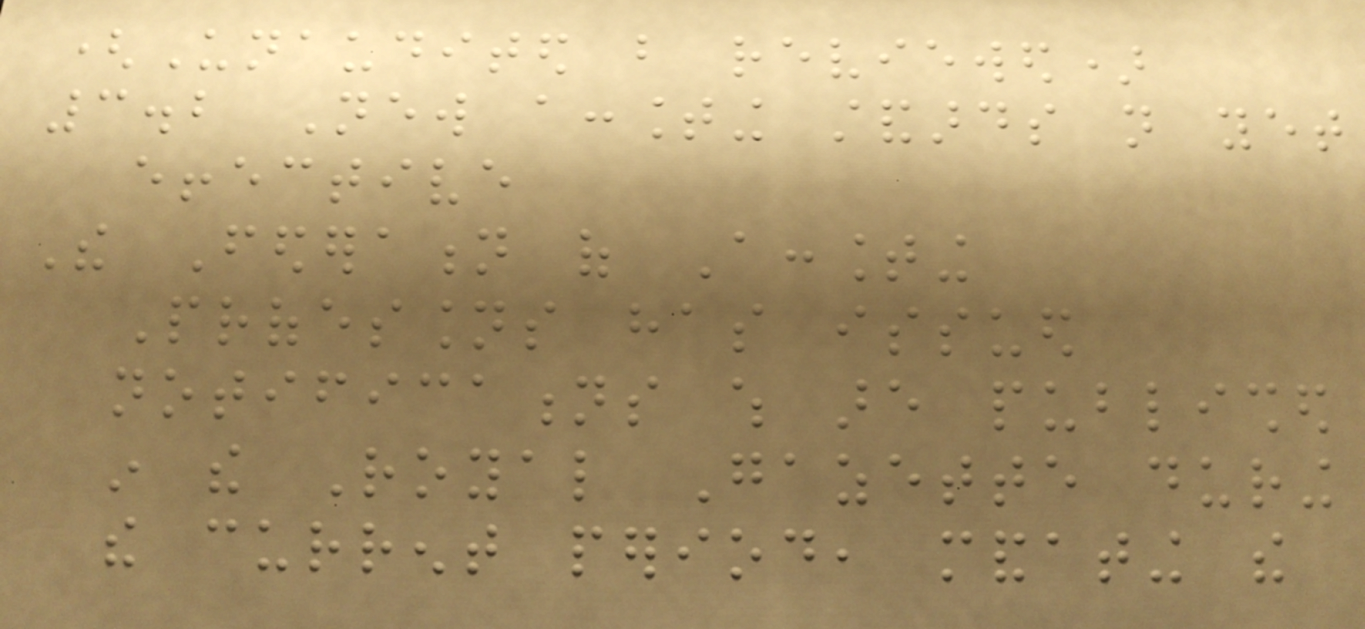(Unaudited but reviewed)
3.2 New accounting standards not yet
effective
The Federation of Accounting
Professions has issued
notifications which are published
in the Royal Gazette during
the current period, mandating the
